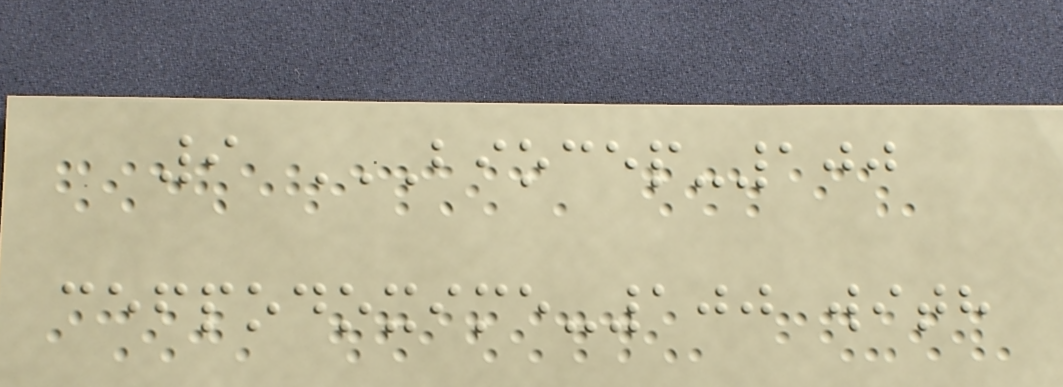9 BIOCEP-100
CEFPODOXIME-100 WITH
